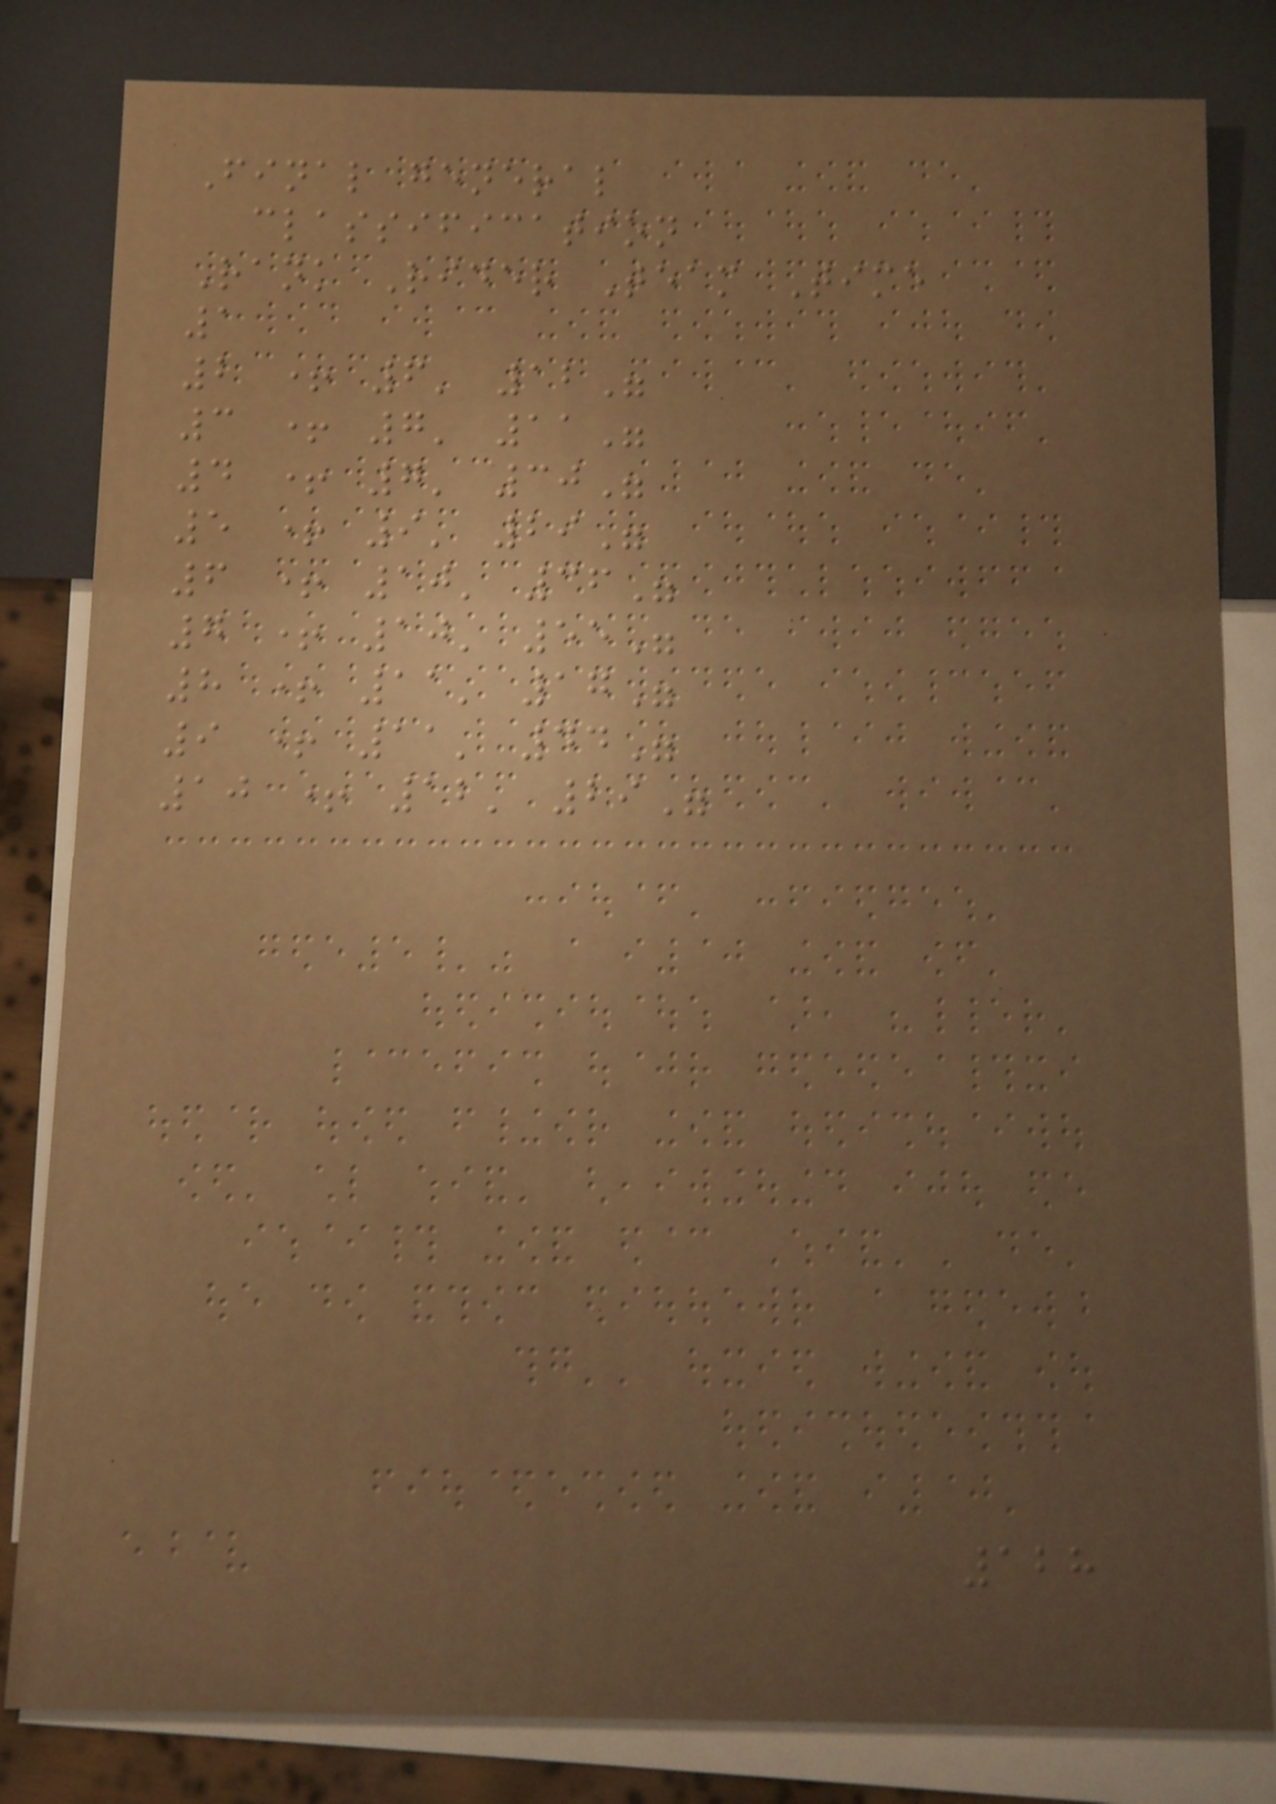Final general
classification
Rank Rider Team Time
1
2 + 6' 12"
3 + 7' 11"
4 + 7' 30"
5 + 9' 29"
6 + 10' 36"
7 + 10' 55"
8 + 11' 17"
9 + 11' 44"
10 + 12' 29"
128
